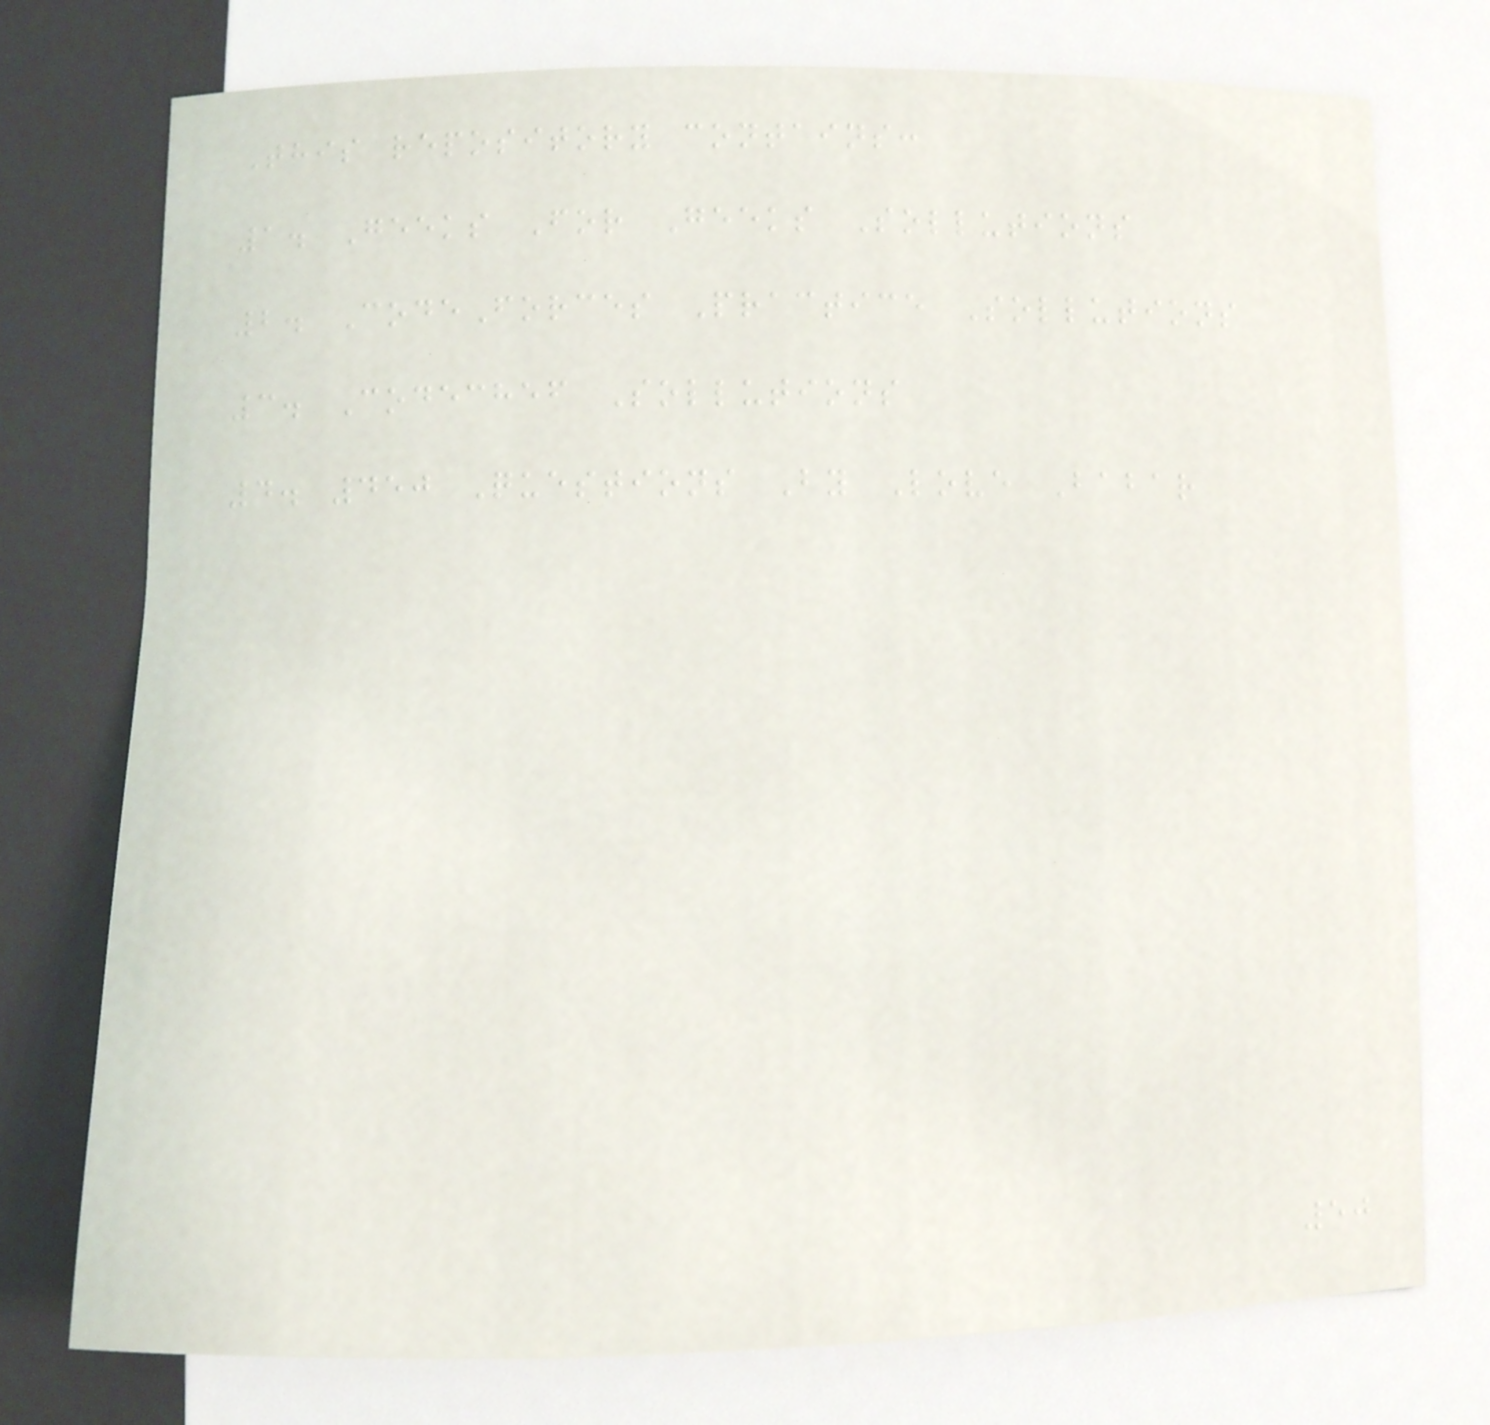This repository contains:
1. Geeks For Geeks Sollutions
2. CodeForces Practice Sollutions
3. Codechef Sollutions
4. 450 Questions By Love Babar
50
